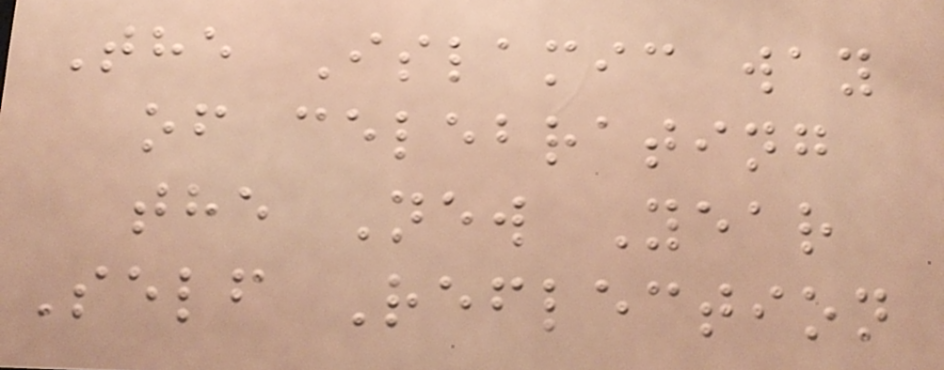The Islamic way
of celebrating
the New Year
Self Reflection
